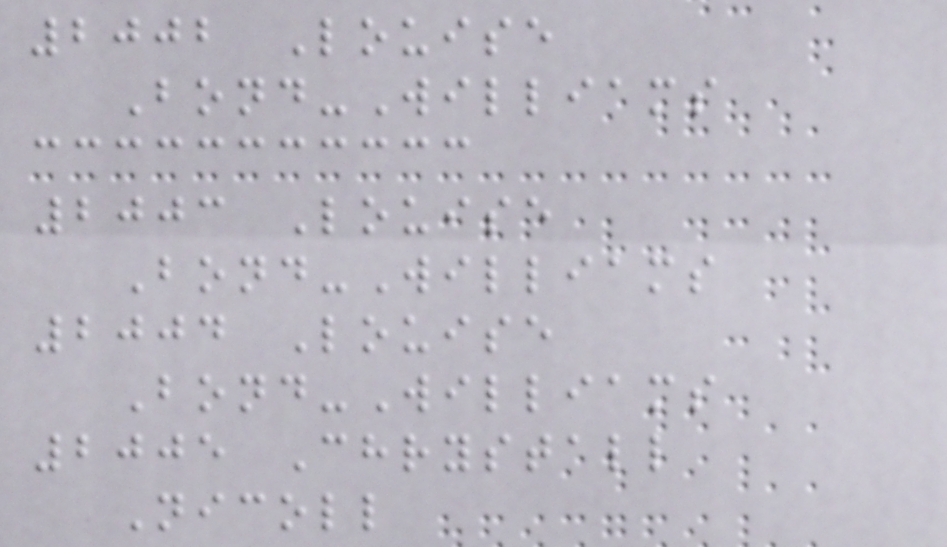2002 Louise
Bond-Williams
2003 Louise
Bond-Williams
2004 Louise
Bond-Williams
2005 Chrystall
Nicoll
